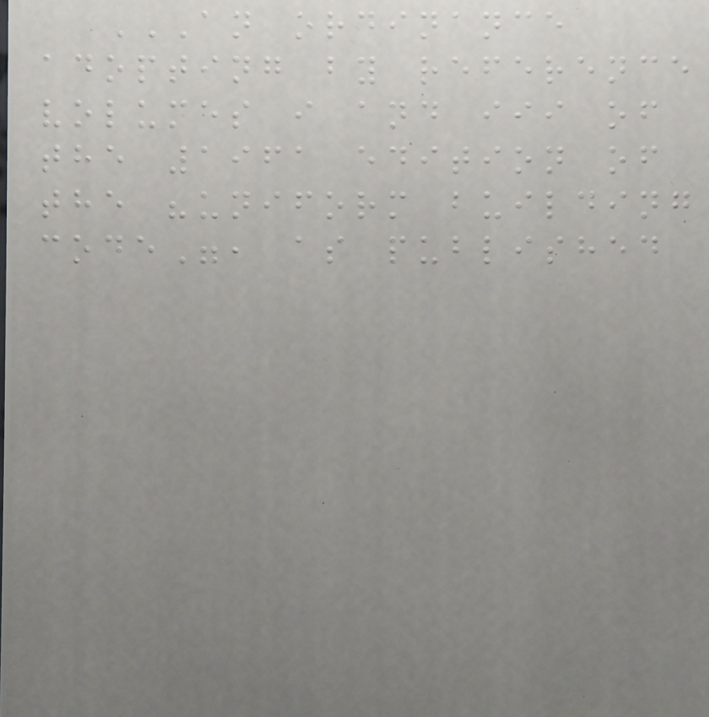AN ORDINANCE
ADOPTING BY REFERENCE
VOLUMES I AND III OF
THE 1961 EDITION OF
THE "UNIFORM BUILDING
CODE", AS PUBLISHED
